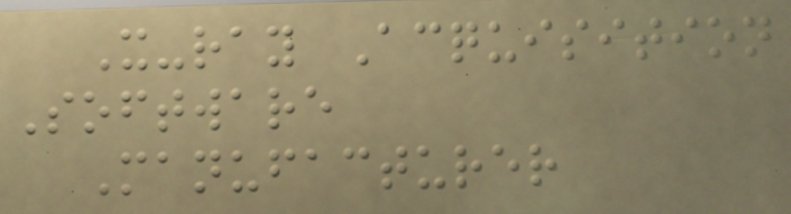X-ray Acquisition
Software
Manufacturer
